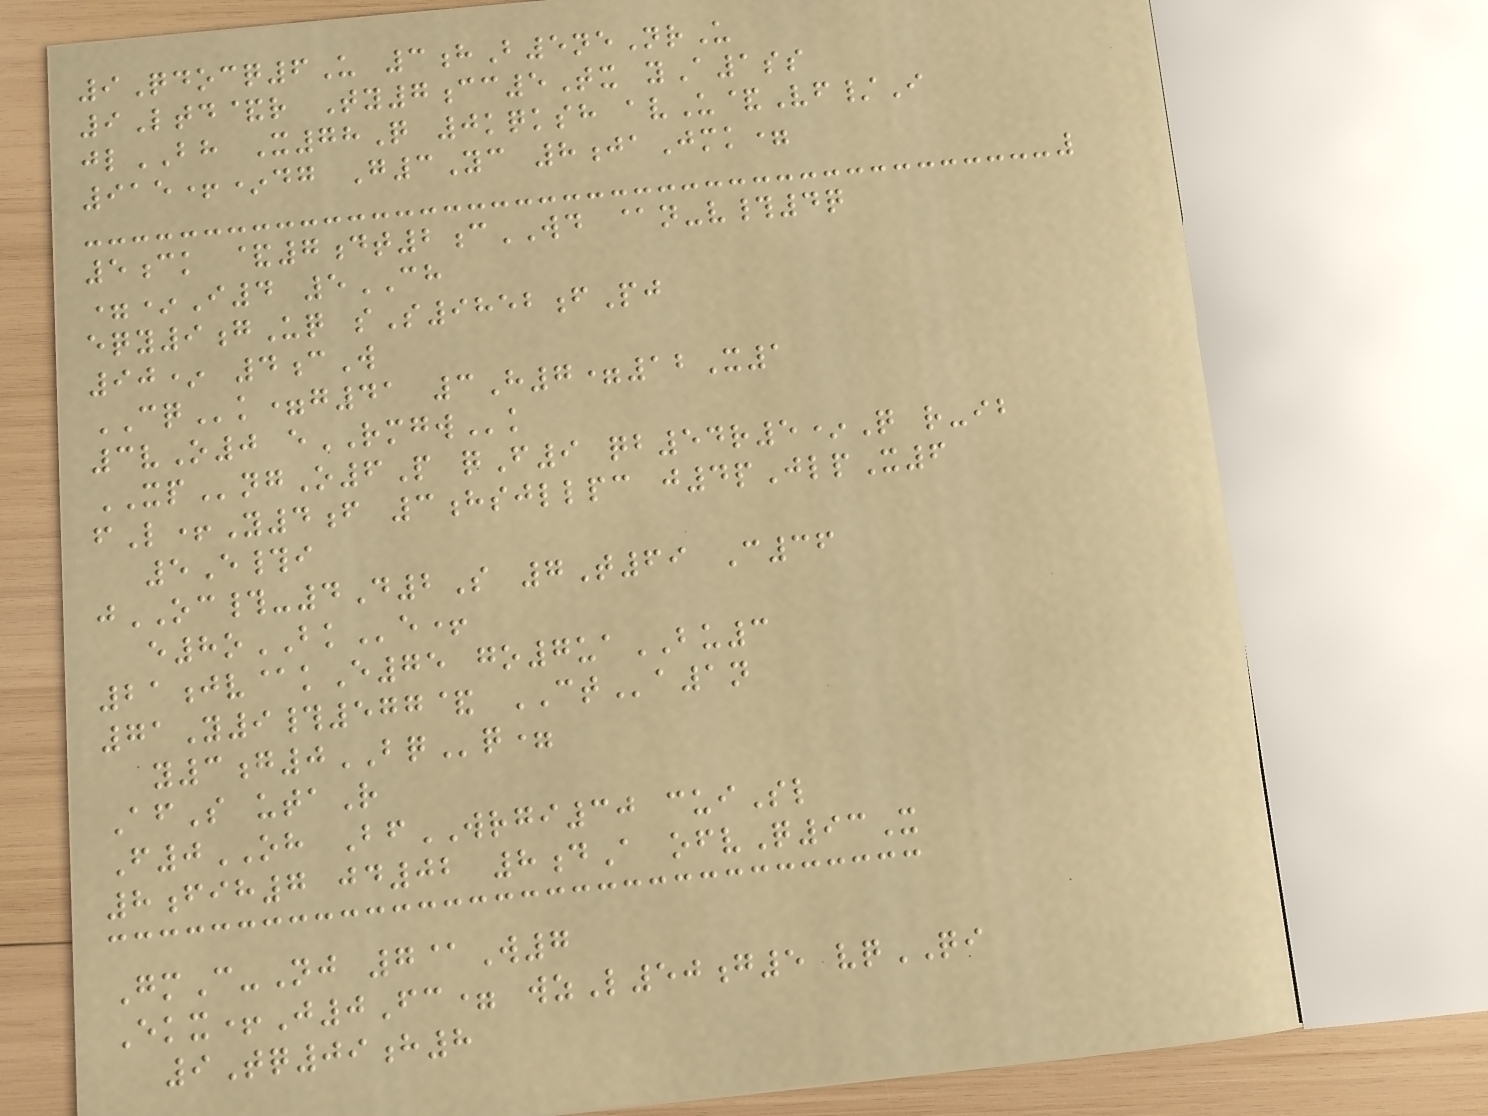9Qdocq6U 3hB5neNrU
9Ltd&r Ty7cc5Tx yA1ss
jlBH X78Q 0kqksh avU&Vf/I
915+*dg G3Yc 8jaJmk=
5ck &7dt2cWD @n-v#4q
=*I4 5CH
eqy9gUq sS9852fPj
90* 4cW
CQk=g41 3H7=12X1
3vO0 eRMGWk
XPngO6P qF9 qb54r5*Q r-ib
fL+Y4f 3hsjllpc j4pJlpX6
5E#i
jOC#-4D2S 7T69 C36
e8oBKe+
21jv@kE75 go7uaBU3
71Y9#577& CTa1n
y3g0BQq=
AfS utaR
F0OH BfWRGI30 cuiSl
8fih7 jd02 8dA ofvQ93X
GmC-Nj 7@W7
Ekx+J0Fc= wzL50g5 vqQI
9Tq09h8
